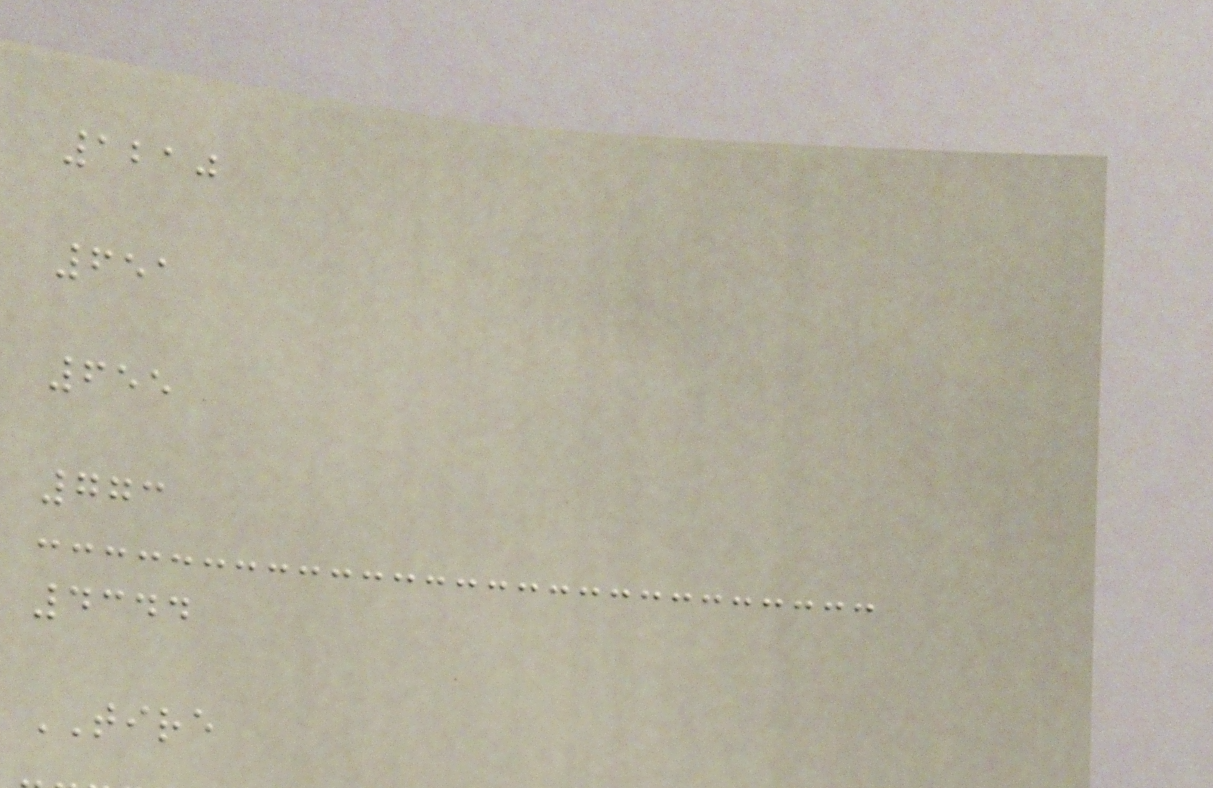1210
651
655
773
4344
TIRE
